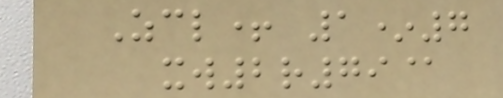Zcl+ 1*7
xw2r79@
